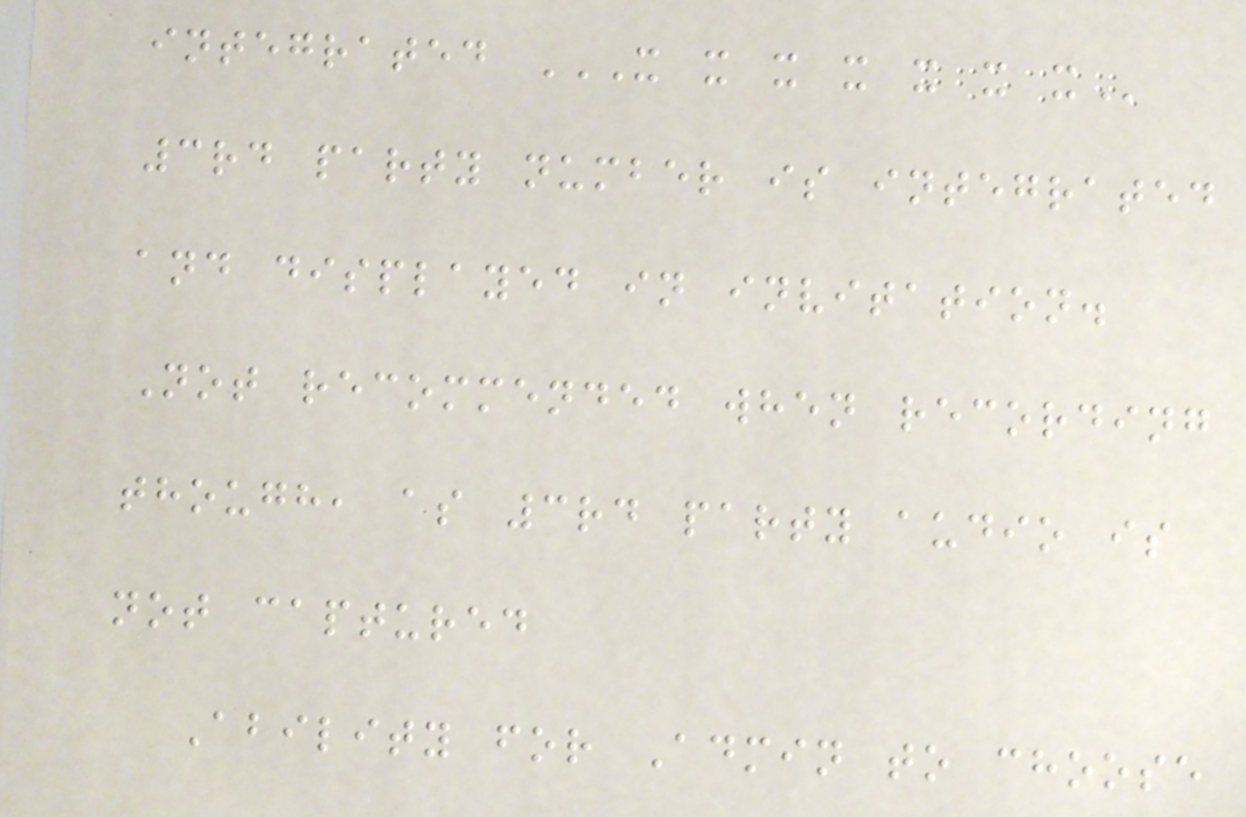integrated X X X X X X X
3rd party number is integrated
and displayed in invitation.
Not recommended when recording
though, as 3rd party audio is
not captured
Ability for Admin to choose
